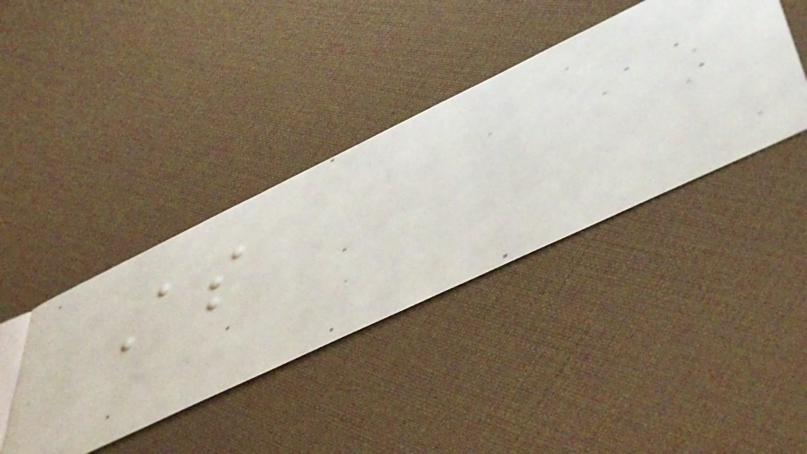As
